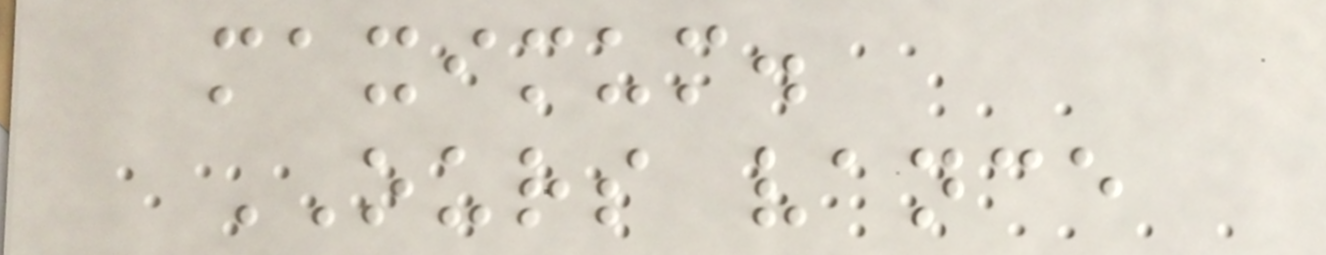maximum.
OURS vance
